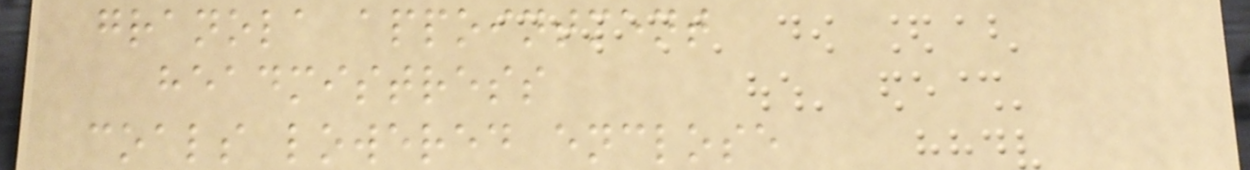granola appointment
headmistress
coals lowered enclose
